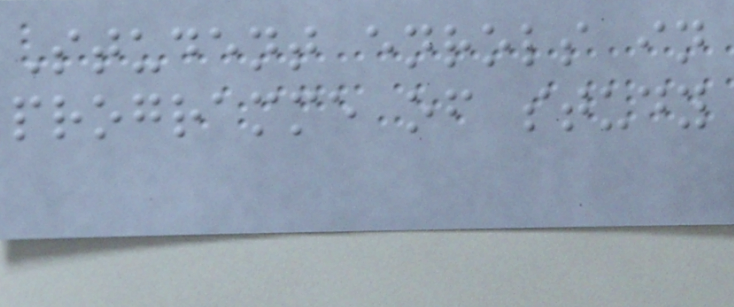Student enrols in
programme of study
